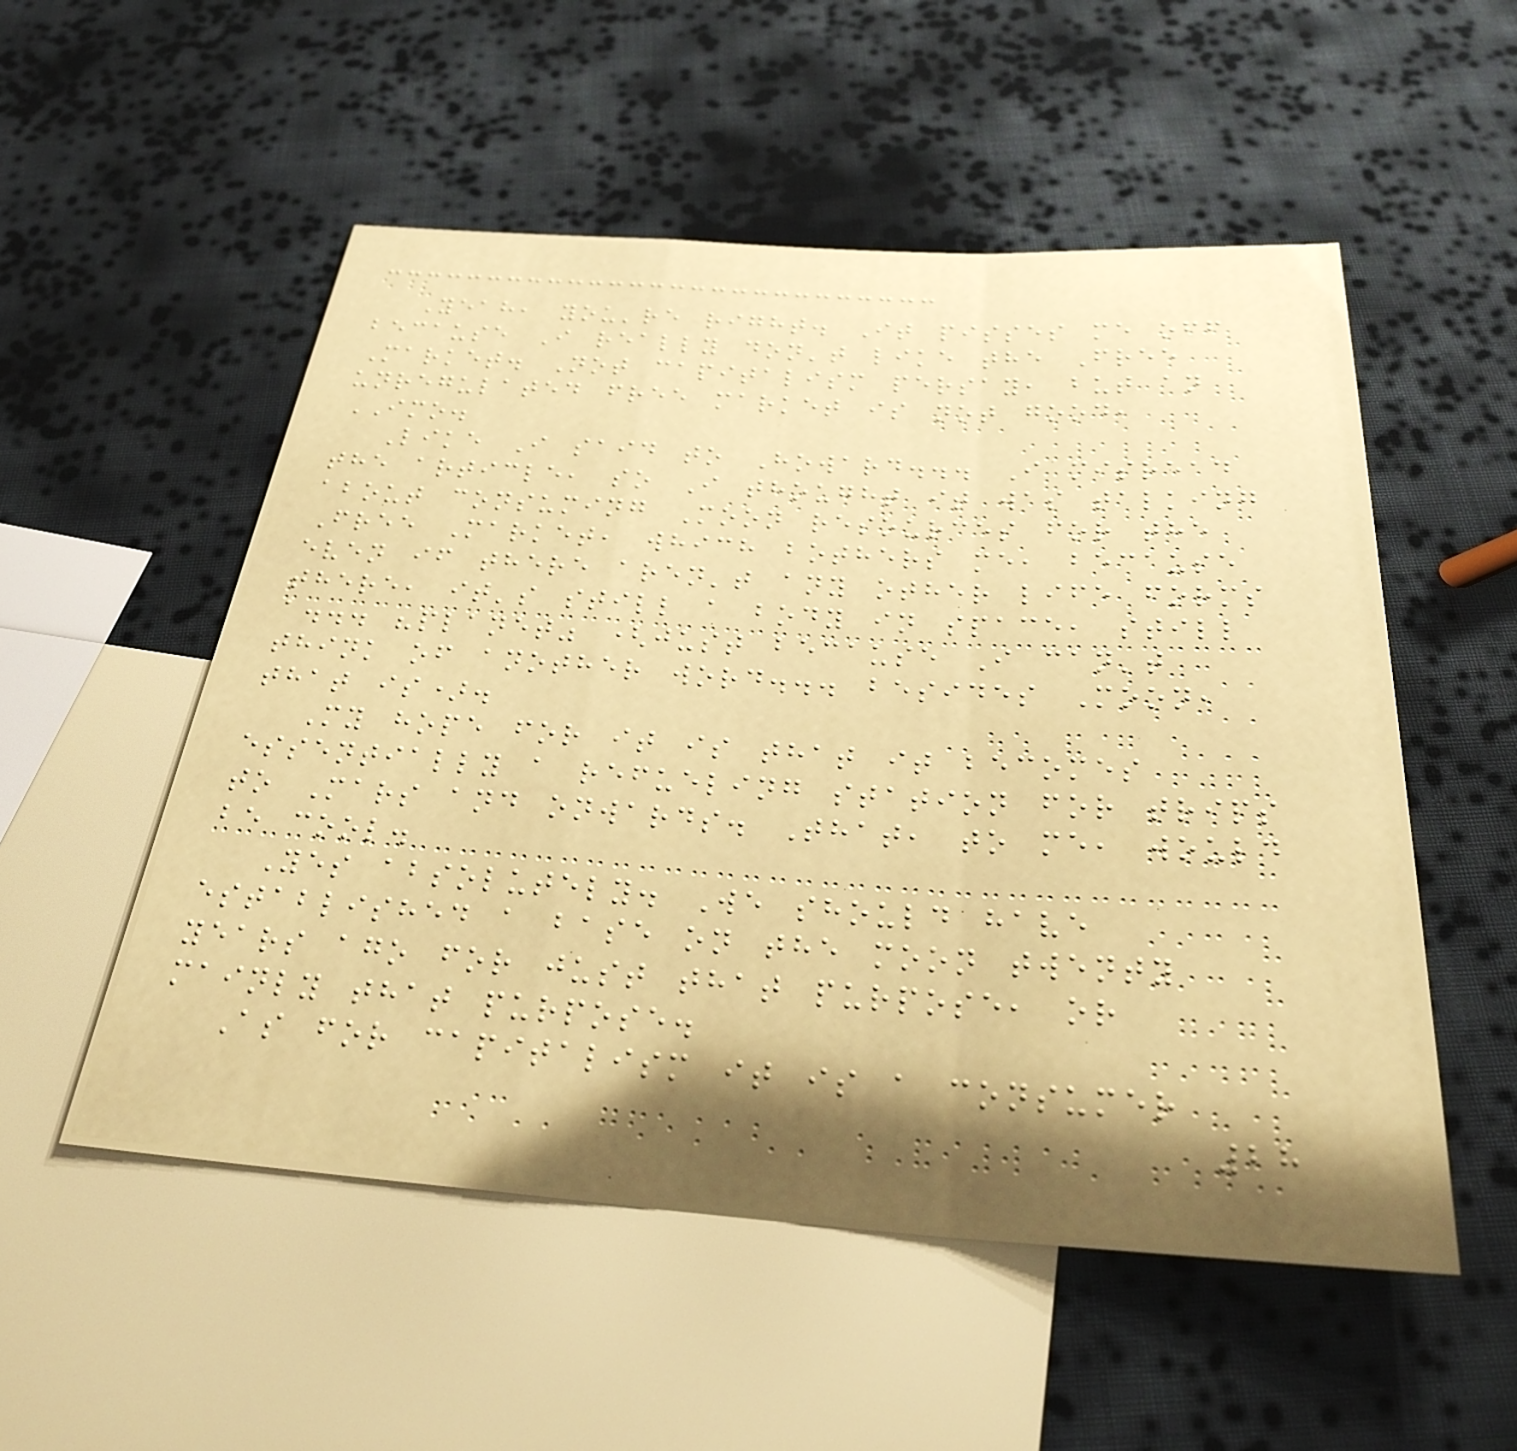Yeah, you're right. It pisses me off
because I really don't like the Free
Market. Not capitalism persay, but an
unregulated free market is not good,
IMO.
Like I said to Howard... I misread
the article, so I thought it was talking
about consuming Moon resources for the
Free Market, which bothers me, because
even if there aren't any other life forms
there, it's still a body in space, still
a... "planet" (just because I can't
think of another word... besides Moon,
that is).
My hope for it is that it becomes
essentially a refueling station for trips
to Mars and onwards. That, to me, would
be cool.
Yes absolutely. We should have
established a base on the moon twenty
years ago for just that purpose, or
mainly that purpose.
As for capitalism it is a consumer
28
